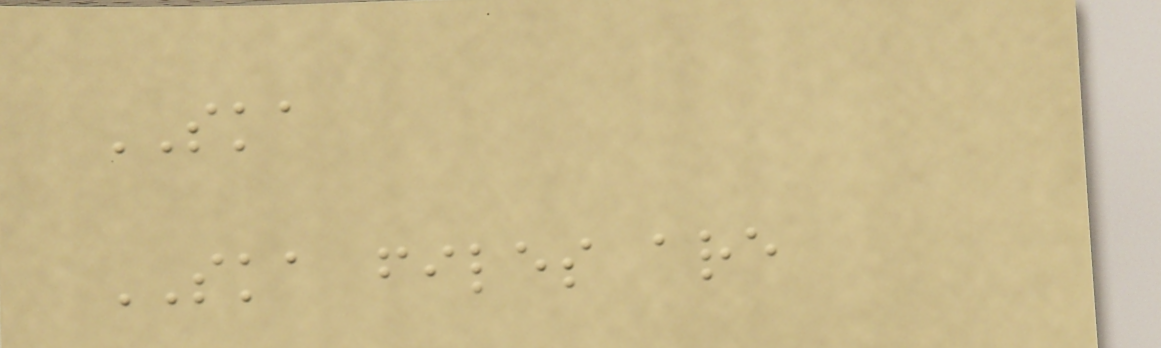SKA
SKA files are
